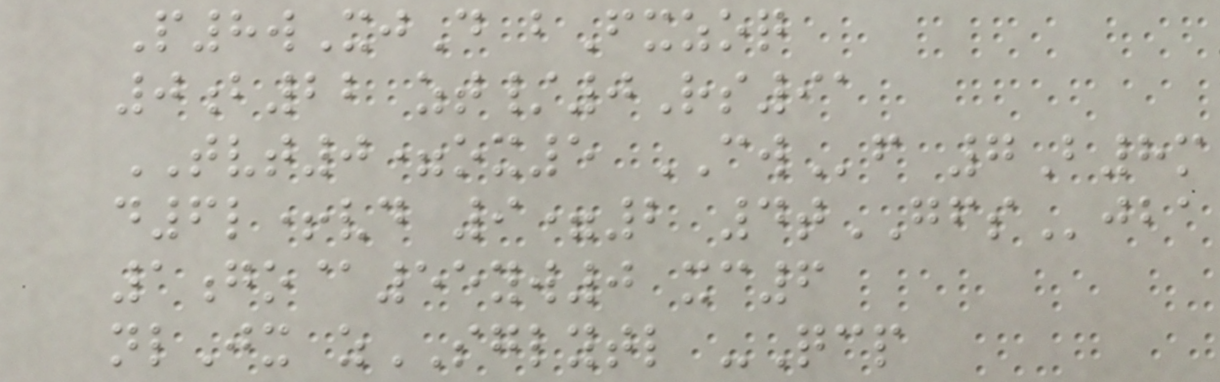P8wXjD bFxzoq
0b22 zt/0Rs91
TVT0=ox5 CWf 7B8m
d6l+vd 9=2 4tGFSjba
1go@55yw0 xc6
nlJx zSGLYTL -Qcp
